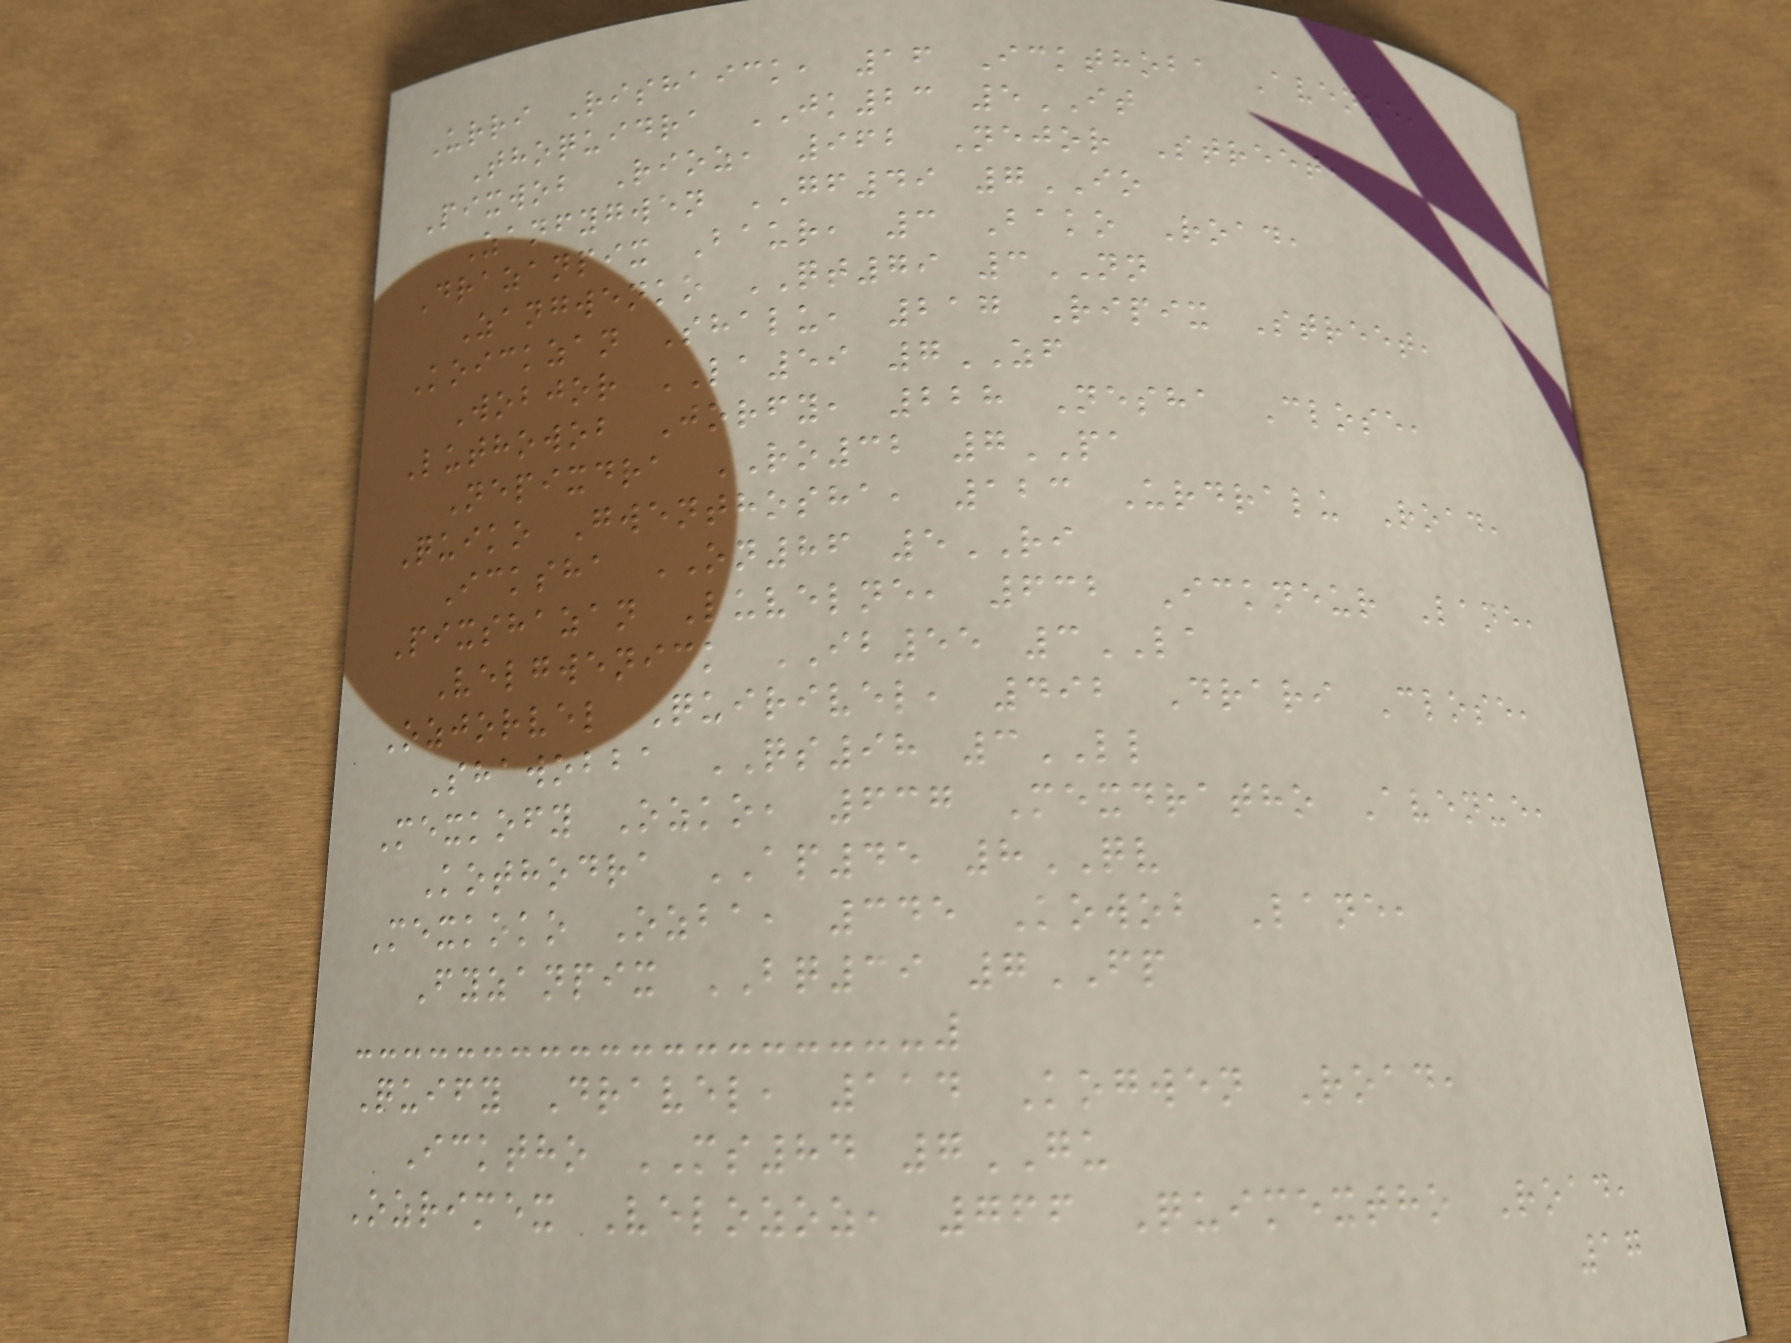Urri Rishaick, 16 Ickthoba Avenue,
Thoquidra JK23 5IT
Pixwob Rioz, 962 Nejor Street,
Zanfygwen GF49 7IO
Drazanpix Baur, 3 Bako Road,
Zangwenko QT79 3NN
Koickzan Shalu, 217 Ripix Street,
Wobjor LA59 7ZF
Luthowob Jorfy, 228 Nesha Close,
Nepixdra RO32 7PA
Quiko Gwenthosha, 123 Urdralu Road,
Icksha ON86 5RI
Pixshazan Luvelne, 632 Ickneur Lane,
Velgwenick IB55 3LA
Ozjorvel Quirivel, 492 Drari Close,
Shawobba QS98 3LL
Mexkofy Ozko, 637 Mexdratho Avenue,
Kothodra AP45 8QV
Mexkoko Ozba, 345 Kowob Lane,
Fyzanpix BQ39 7FP
Quify Dravel, 114 Kogwen Road,
Icktho MS84 7GU
Ozrimex Velozoz, 766 Quimextho Road,
17
